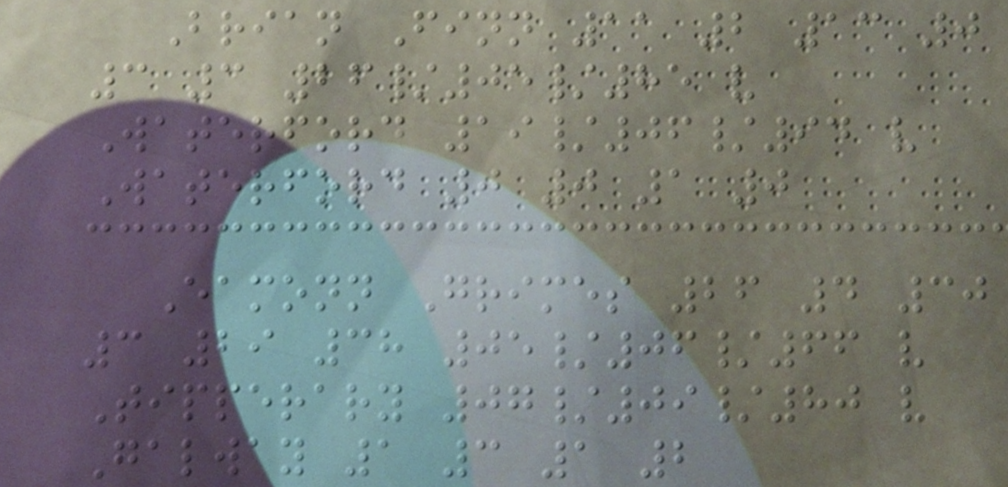Brian Finn 11 2 13 0
3 3 26/05/85 v
Waterford 19/06/94 v
Waterford 0 0 1 0
Eamonn Grimes 26 4 30
3 29 38 05/06/66 v
Tipperary 07/09/80 v
Galway 1 3 1 2
